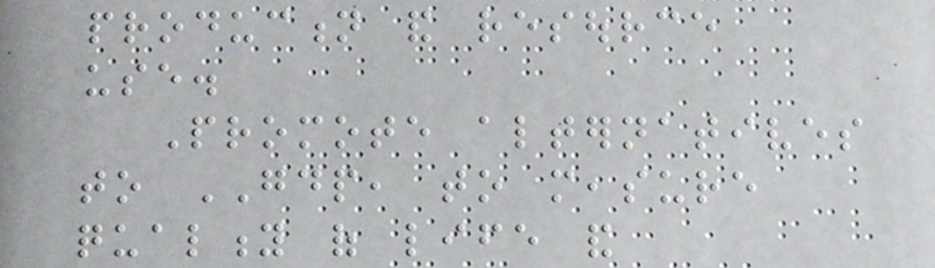production and resource
use.
Promote alternatives
to GDP, to measure
quality of life and
